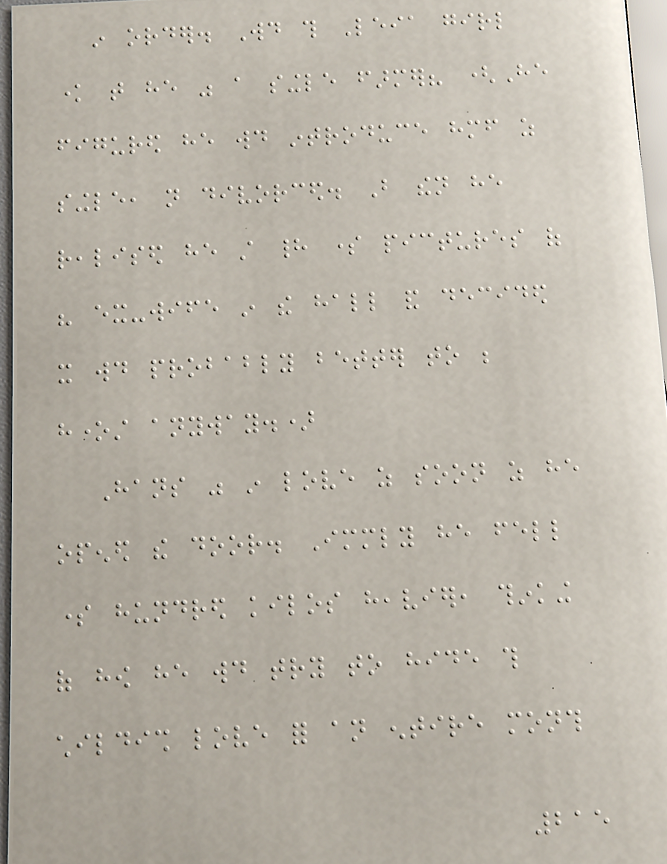in order. Would this Leia girl
know that he was a single farmer? (He
figured he would introduce himself as
single, not divorced. But then he
realised he still had some pictures of
his ex-wife in the hall and decided
it would probably better to be
honest anyway.)
Hans was in love as soon as he
opened the door. Immediately he fell
some hundred kilos heavier, thinking
of how he would try to hide this
childish love for an entire month
215
